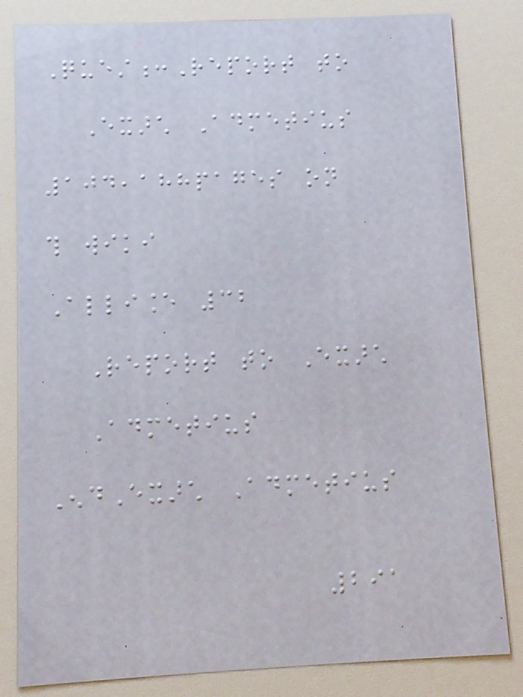Quest:Report to
Exarch Admetius
104,188pages on
this wiki
Alliance 32
Report to Exarch
Admetius
EndExarch Admetius
291
